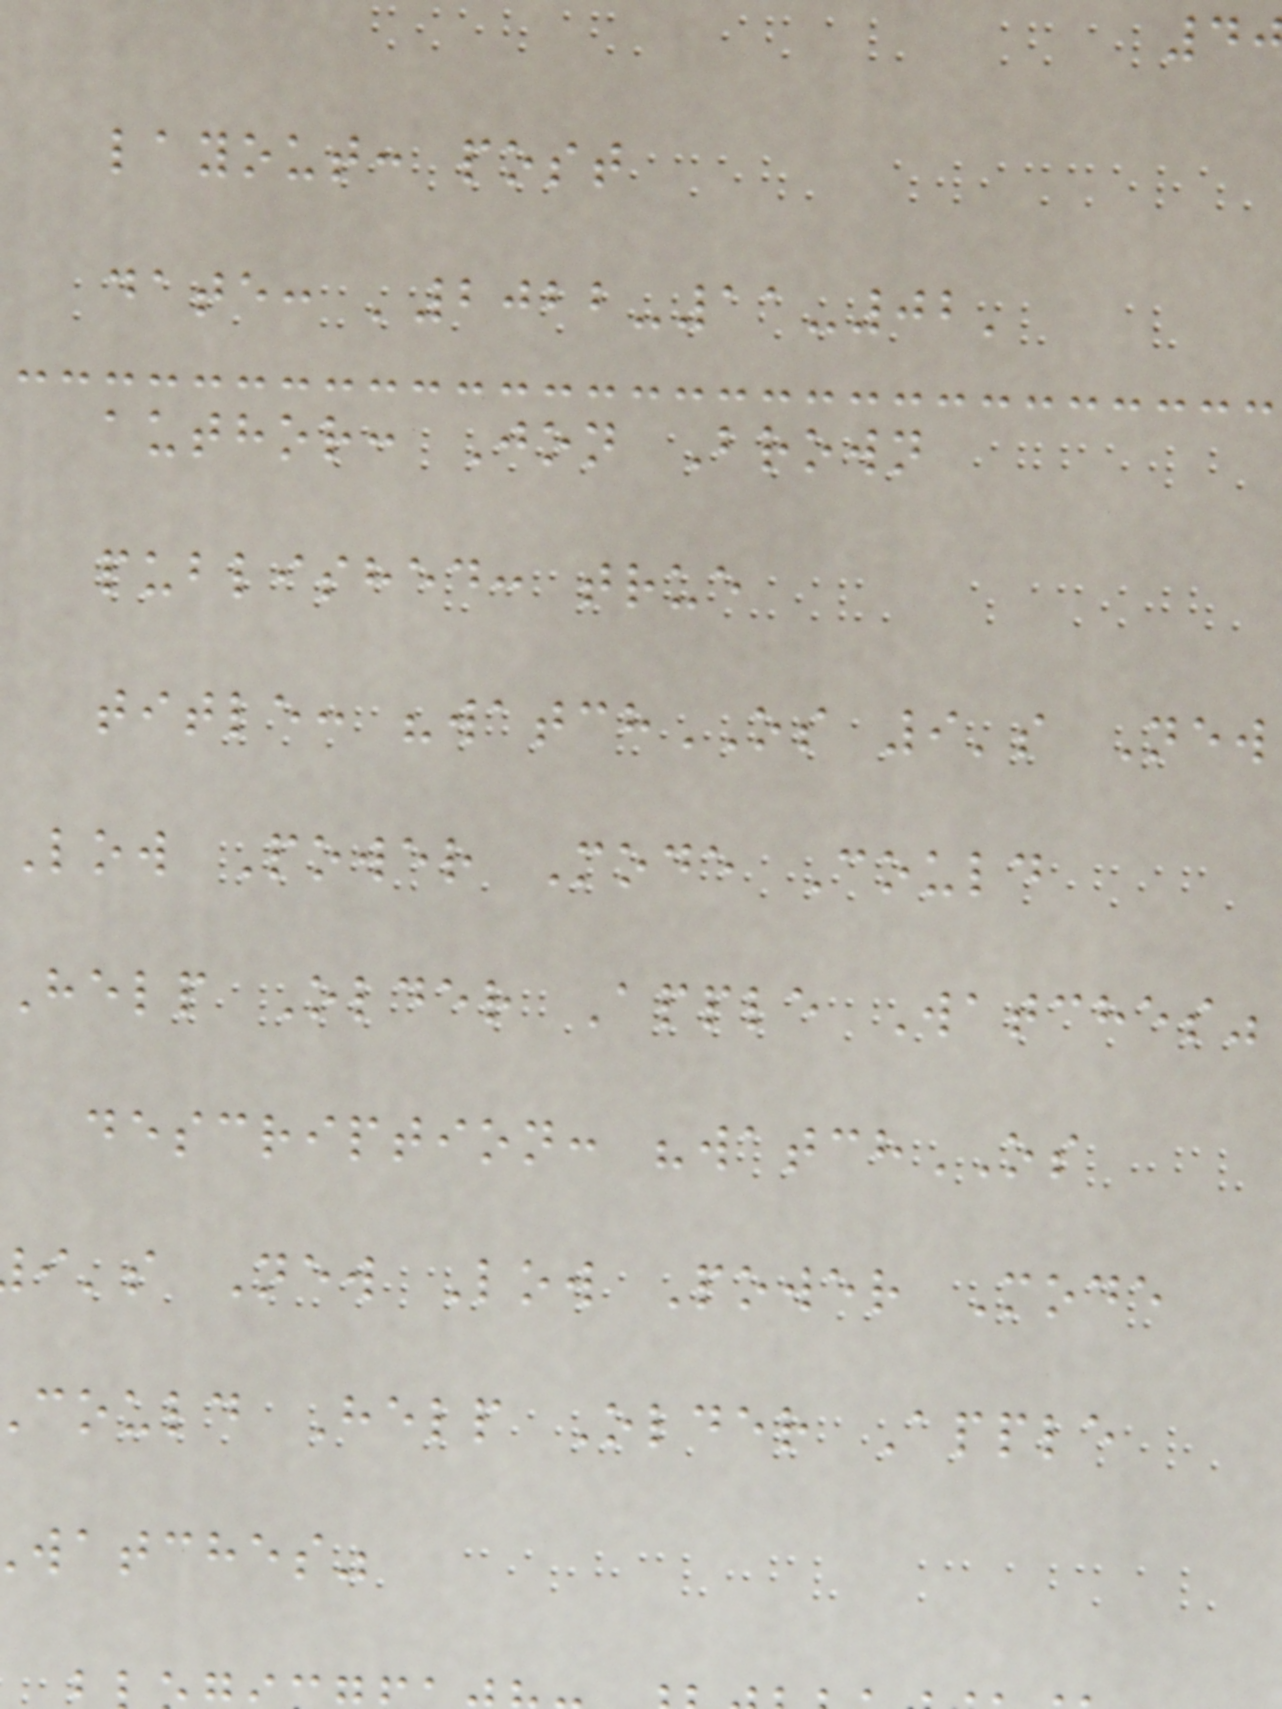layout: post
date: '2022-11-02'
author: Jon Brown
published: true
title: "watchOS 9's New
Low Power Mode Could
Help Older Apple Watches"
description: "watchOS
i's New Low Power Mode
could Help Older Apple
watches"
